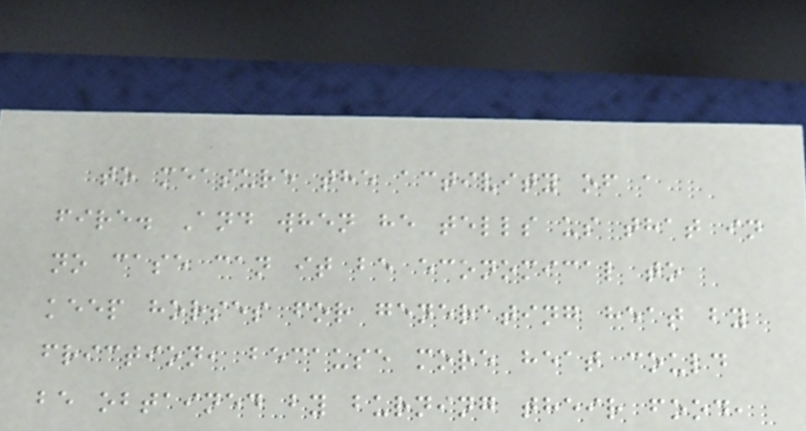to measure the activity of a
fire. And when he tells us that in
no case can it be economical to
keep horses for generating heat by
friction, because more heat could
be obtained by burning their food,
